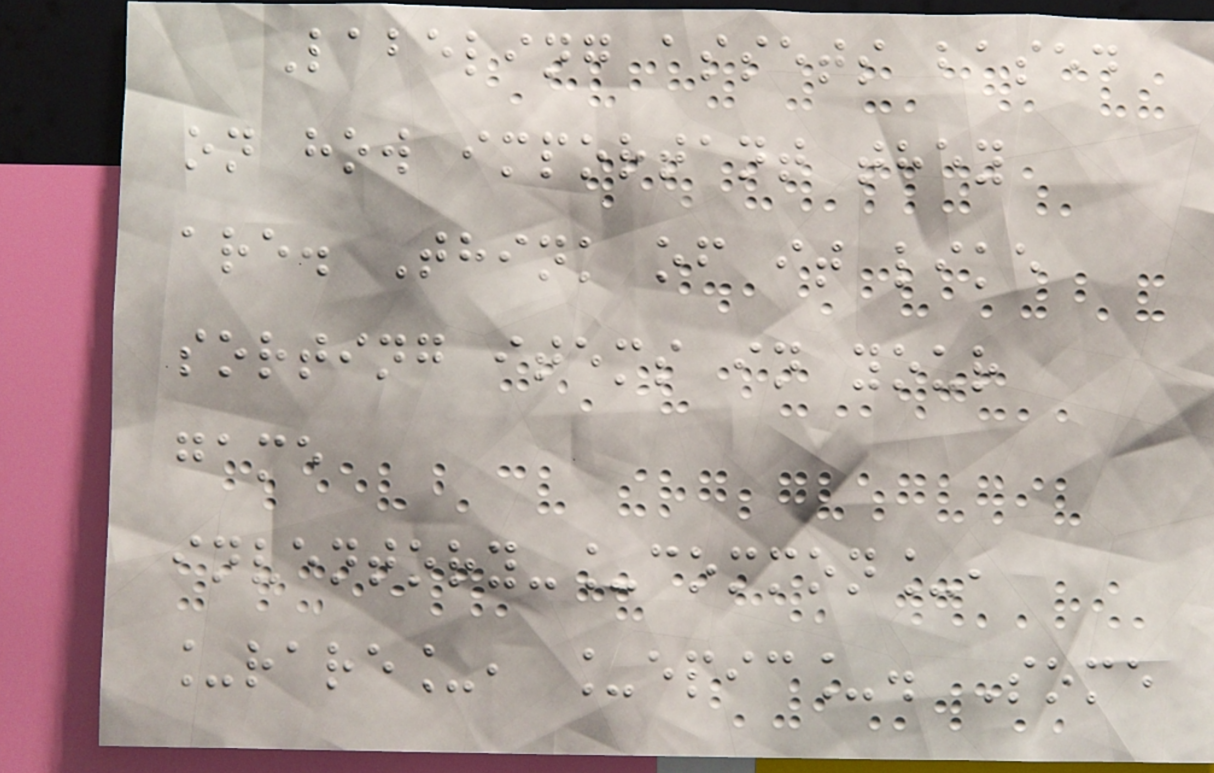Labeling assets based
on how important they
are. Think of it like
sorting items in your
game
inventory-_common_,
_rare_, _epic_. Some
